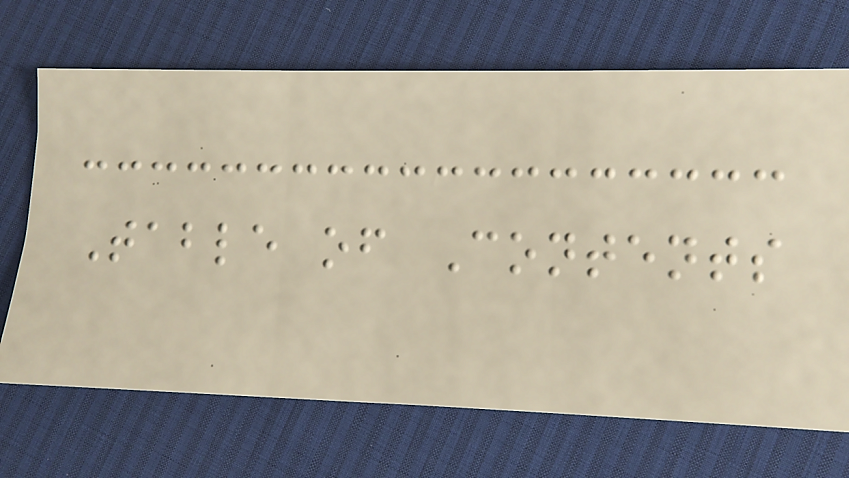Table of Contents
